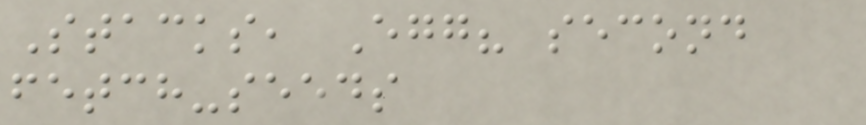Stacks, Egg? second
fetch-seeds
